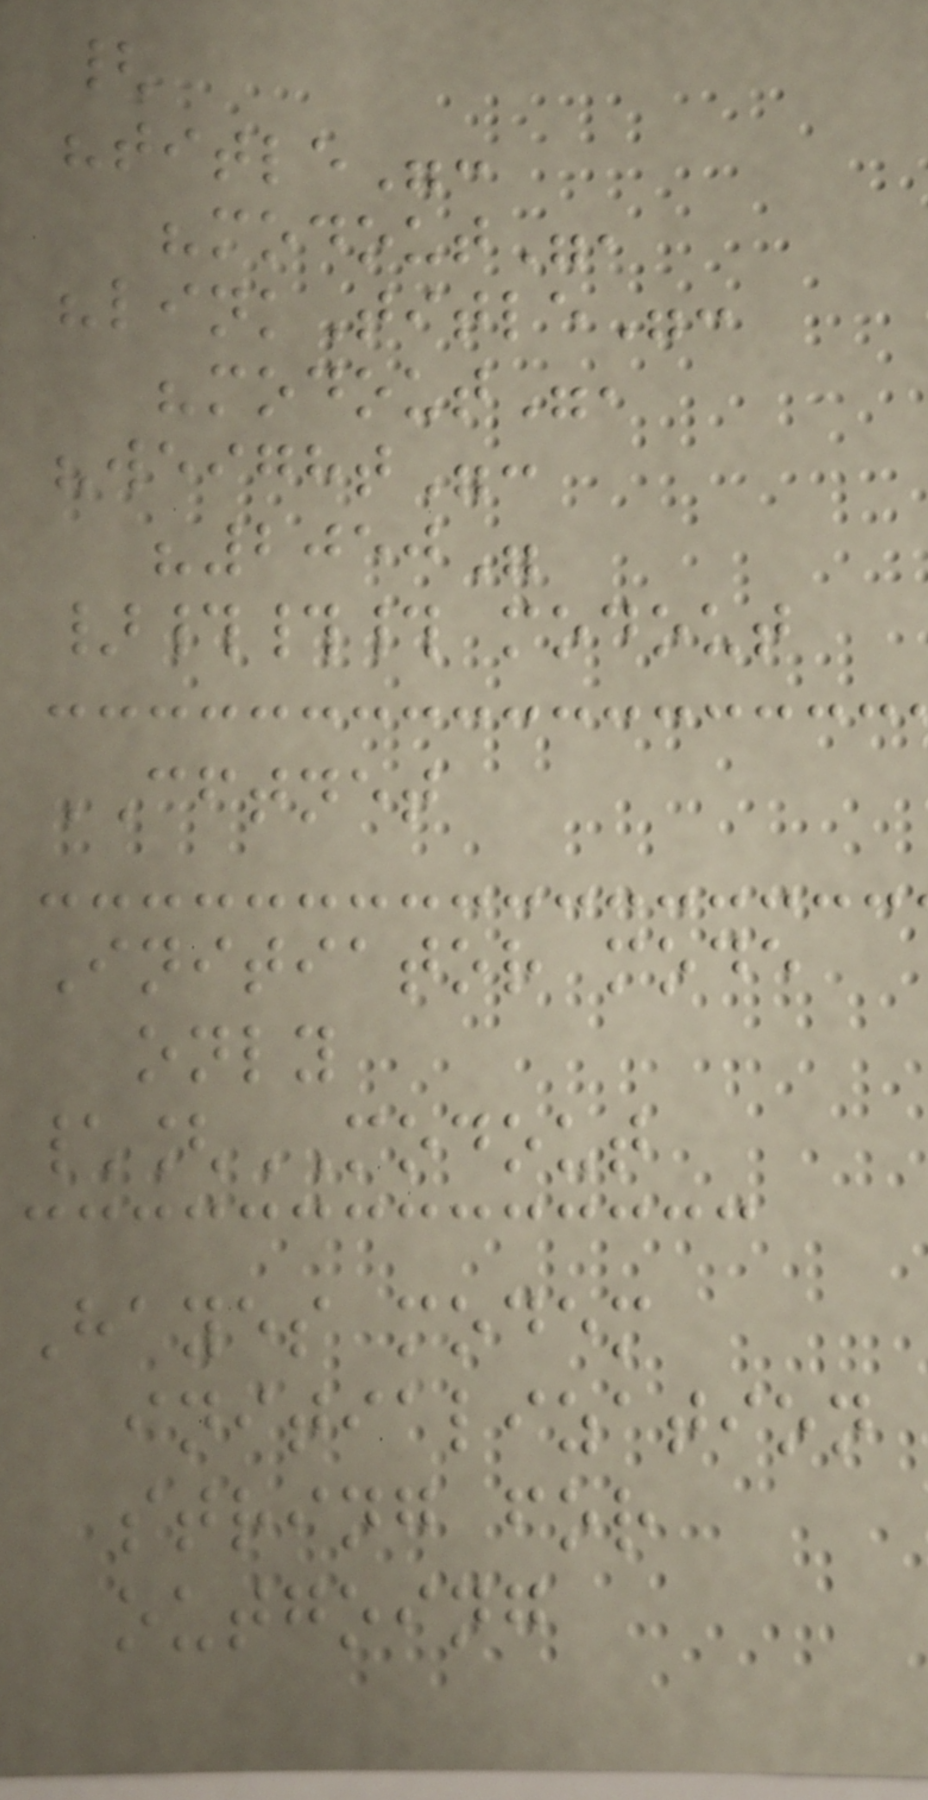{
"title":
"modout",
"linkTitle":
"modout",
"weight":
"2050"
}### modout
CFTNET
Initiator mode
only
\[MODOUT
Hayes modem
initialization
string for
outgoing
